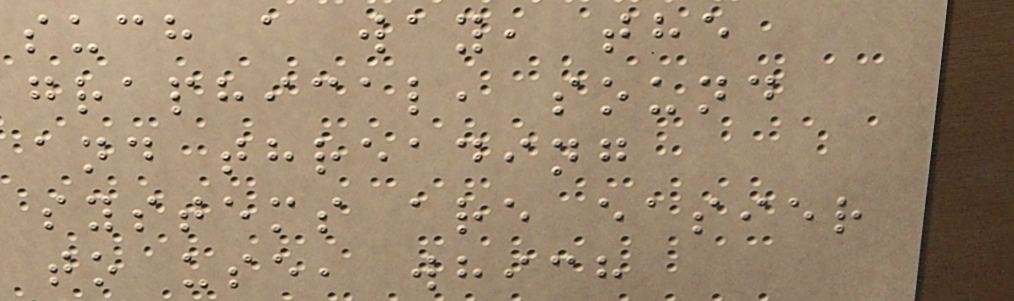such a way, the
graphical, sound
and threading
systems are easier
to use, which
